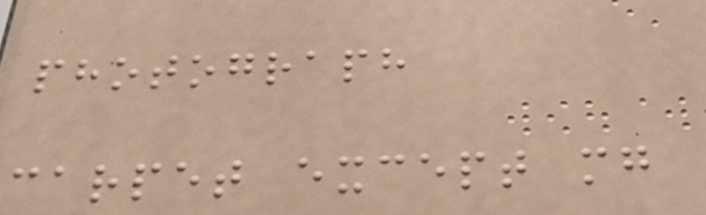photograph
carpet except mg
